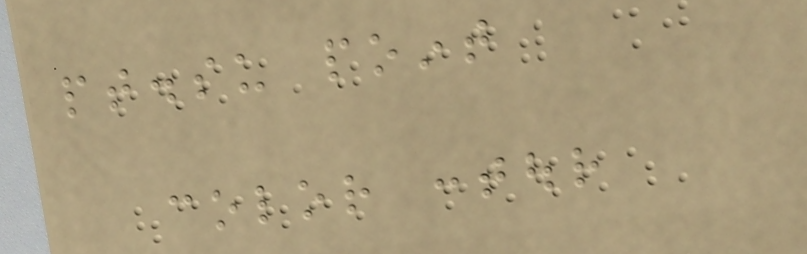pt.su point
color contour
